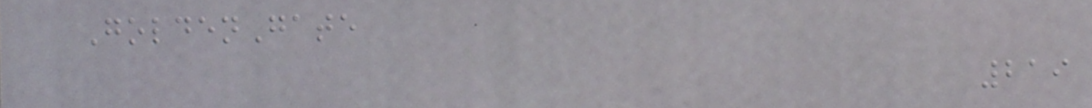GoldenGate
219
